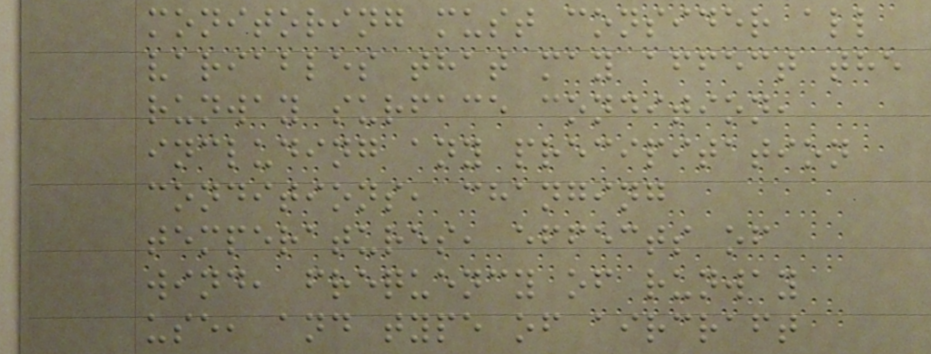monitoring must consider all
variables that may affect the
runway surface condition,
including any precipitation
conditions, changing
temperatures, effects of
wind, frequency of runway
use, and type of aircraft
